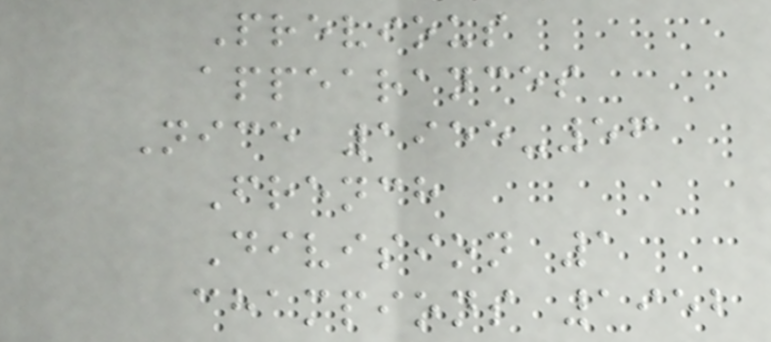Previous
appearances
Nice 1955-56
French
Division 1
champions 1952
